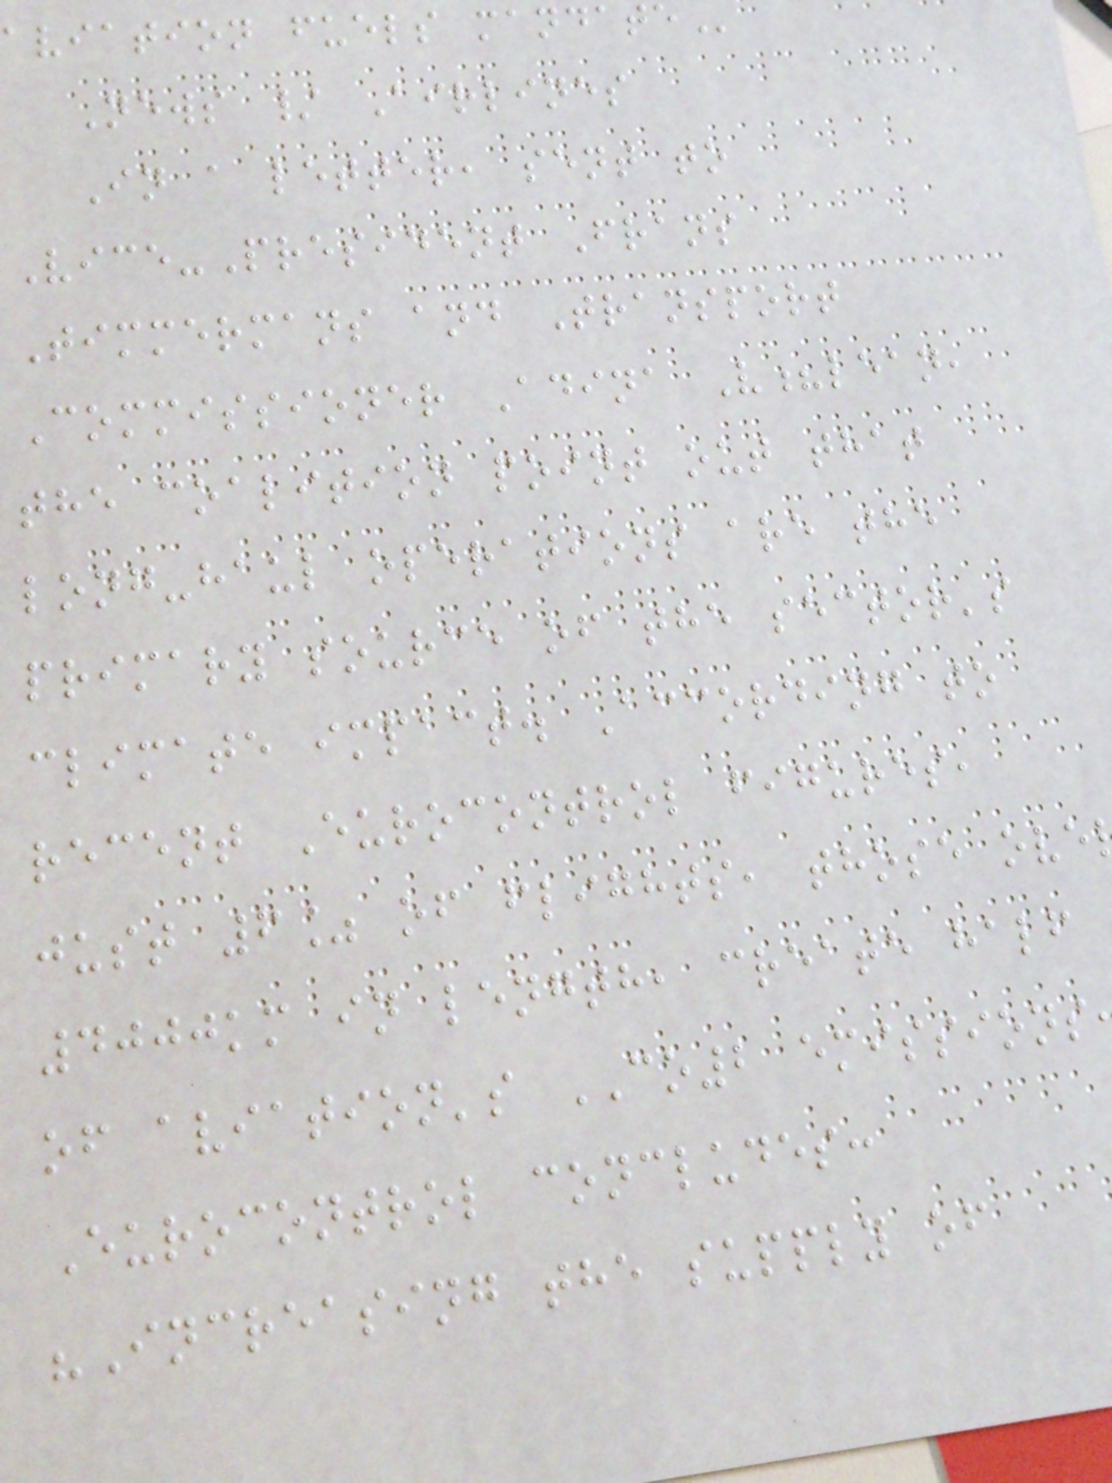aviation fuels
News / Airlines
In a letter, sent to
Vice-President Frans
Timmermans and Transport
Commissioner Adina V?lean,
the coalition point out that
long-haul operations are the
primary source of the sector's
climate impact. According to
recent Eurocontrol figures,
just 6% of flights, those ove
4000km in length, create half
of aviation's CO2 emissions
Eurocontrol concludes:
"Increasing the supply of
